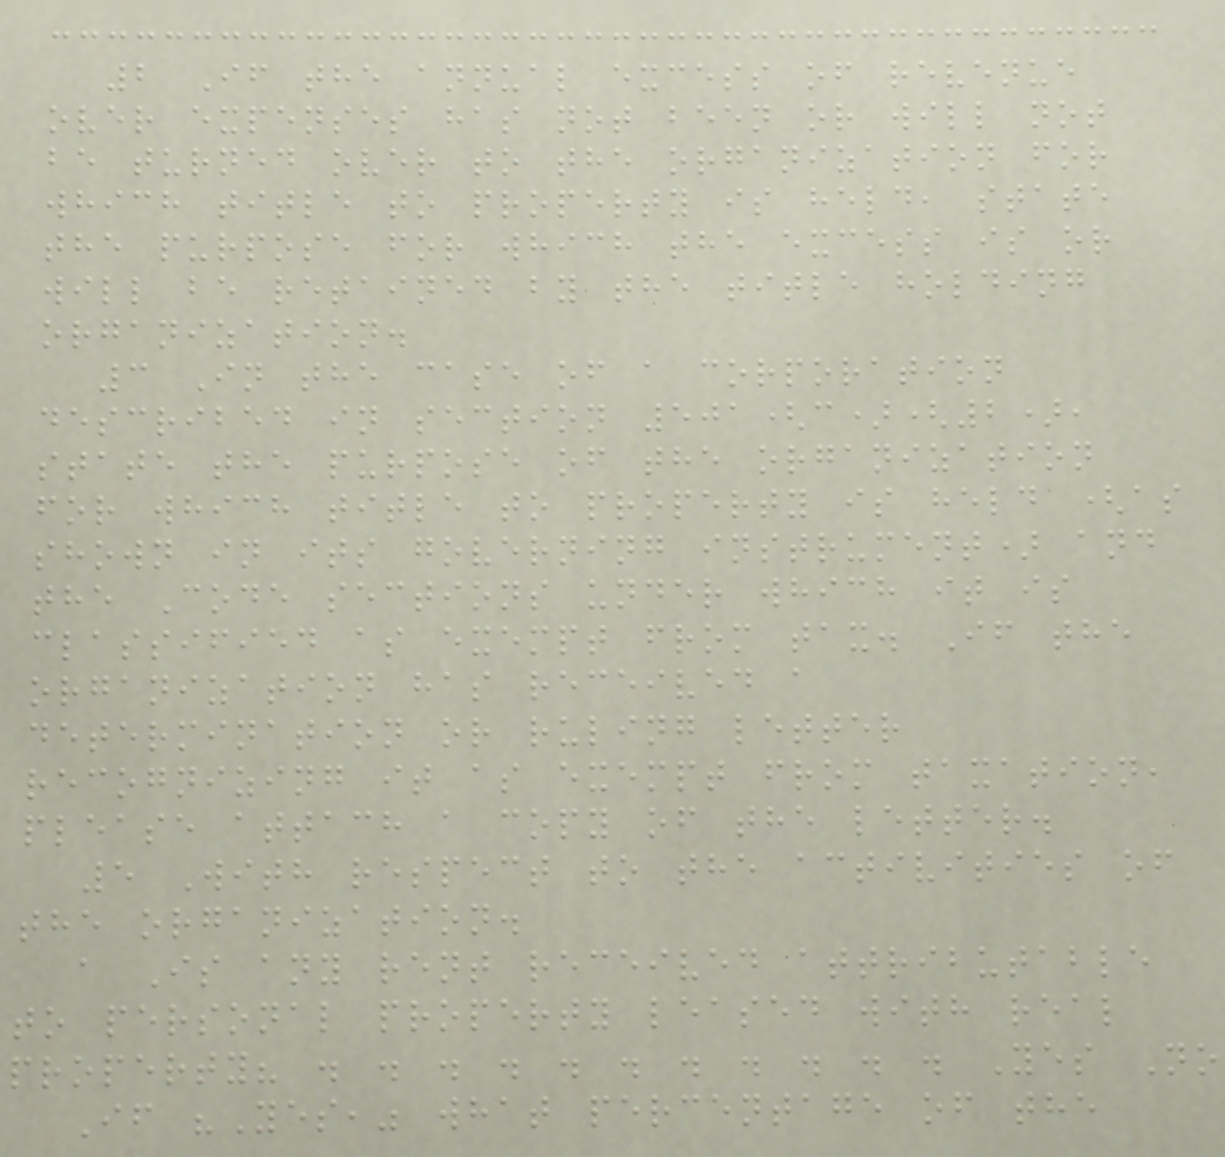2 If the annual excess of revenue
over expenses has not been or will not
be turned over to the organization for
which title to property is held, state
the purpose for which the excess is or
will be retained by the title holding
organization.
3 In the case of a corporation
described in section 501(c)(2),
state the purpose of the organization
for which title to property is held (as
shown in its governing instrument) and
the Code sections under which it is
classified as exempt from tax. If the
organization has received a
determination or ruling letter
recognizing it as exempt from taxation,
please attach a copy of the letter.
5 With respect to the activities of
the organization.
a Is any rent received attributable
to personal property leased with real
property? . . . . . . . . . . . Yes No
If "Yes," what percentage of the
